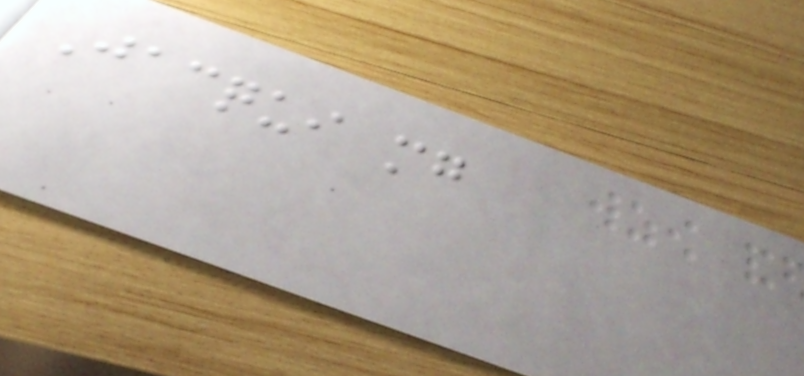Jacqui mg
